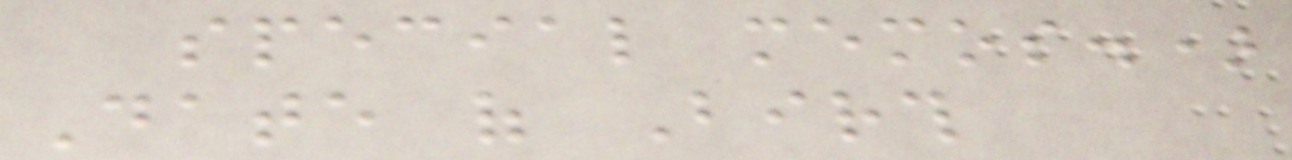special memos.)
Date of Birth
